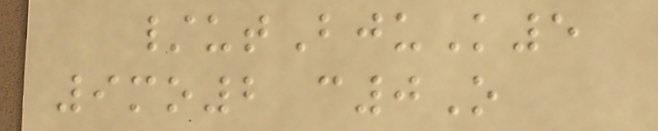/utBjuK5
9mo2 c0O
